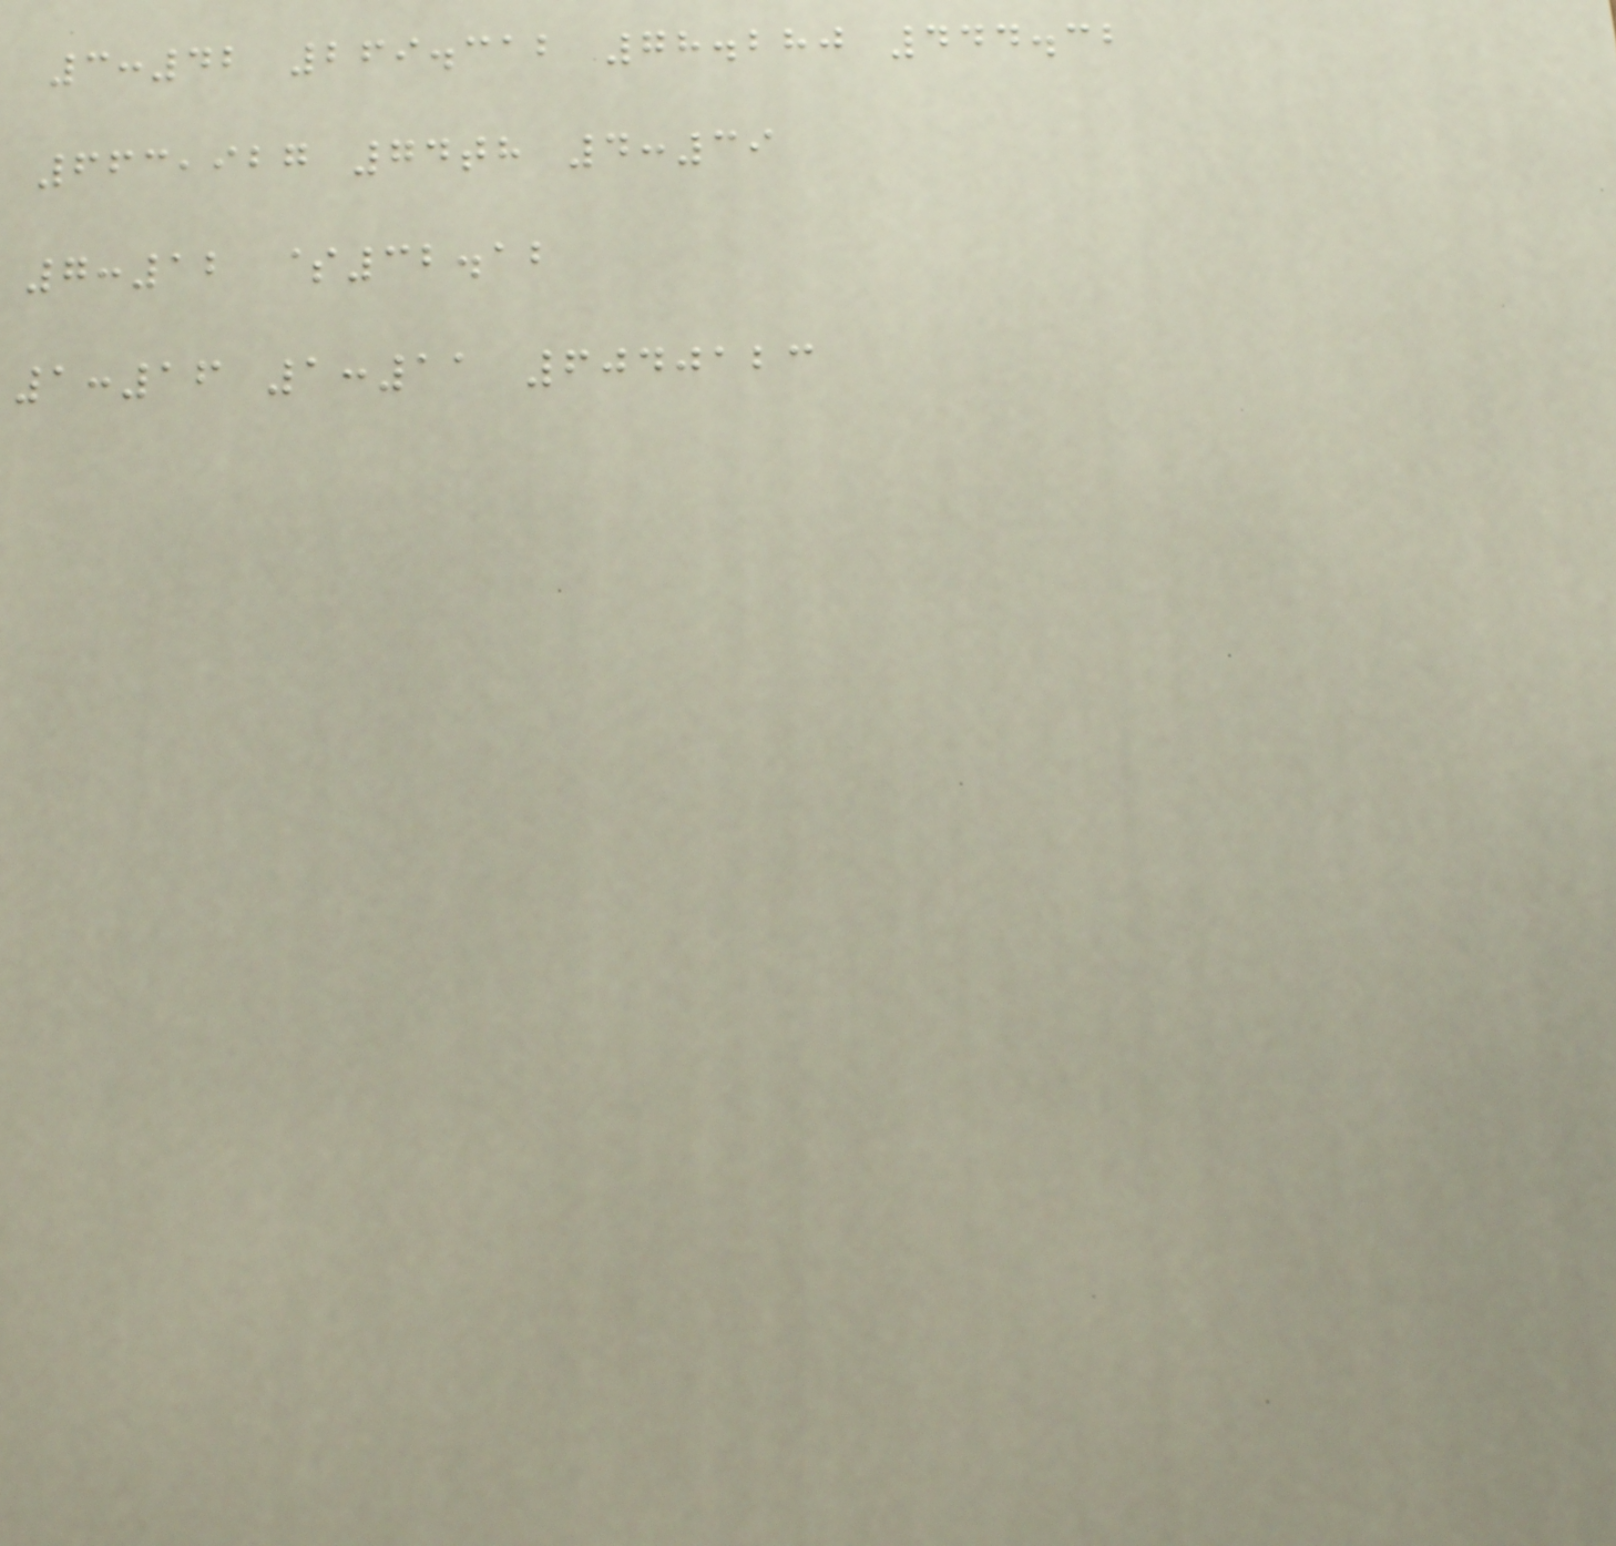3:42 269.312 78.280 444.32
663,927 74th 4:39
7:12 $32.12
1:16 1:11 6040123
